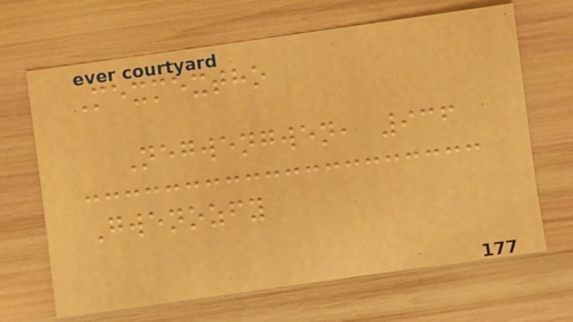Mexmextho
Negwengwen, 936
Gwenozfy
